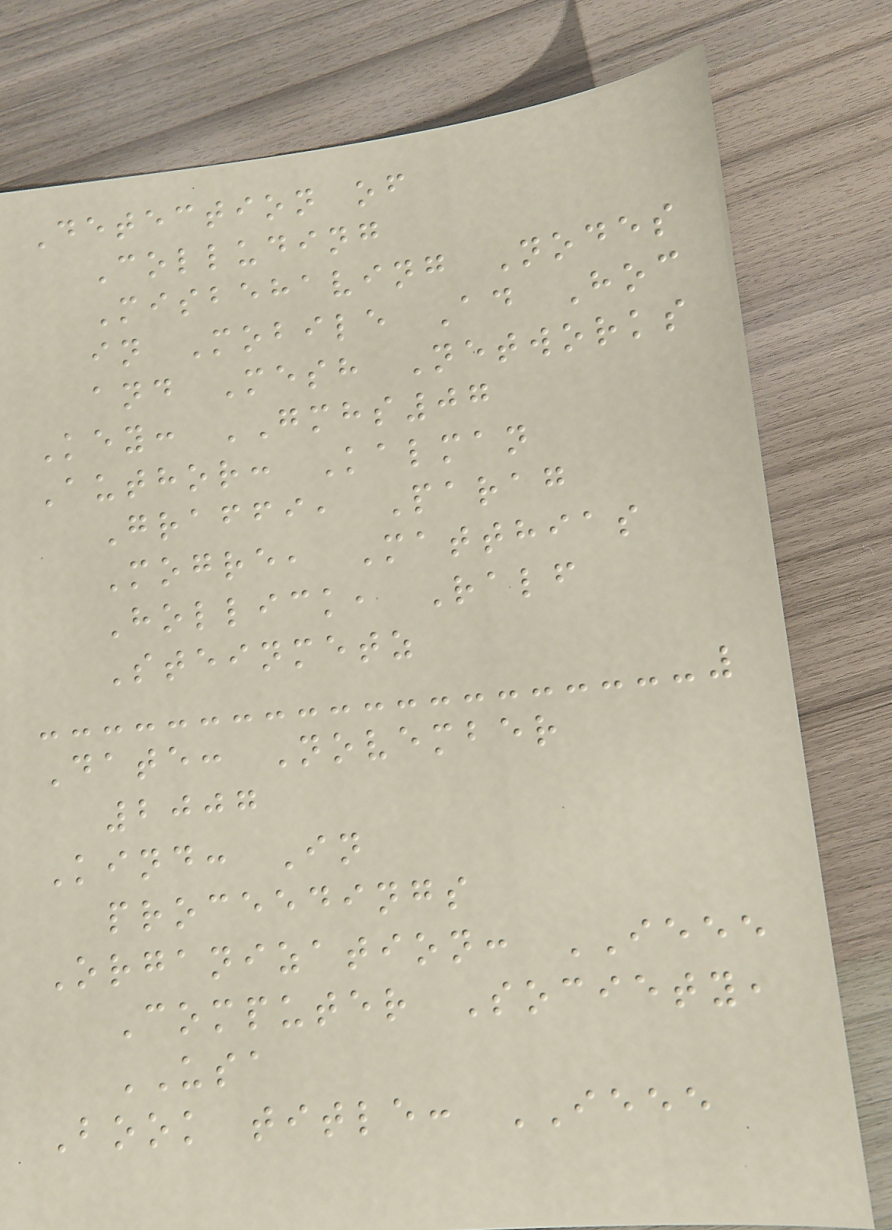Detection of
Colluding
Misbehaving Nodes
in Mobile Ad Hoc
and Mesh Networks
Key: GMHS07
Author: Kalman
Graffi, Parag
Mogre, Matthias
Hollick, Ralf
Steinmetz
Date: November
2007
Kind: In
proceedings
Organization: IEEE
Computer Society,
USA
Book title: IEEE
